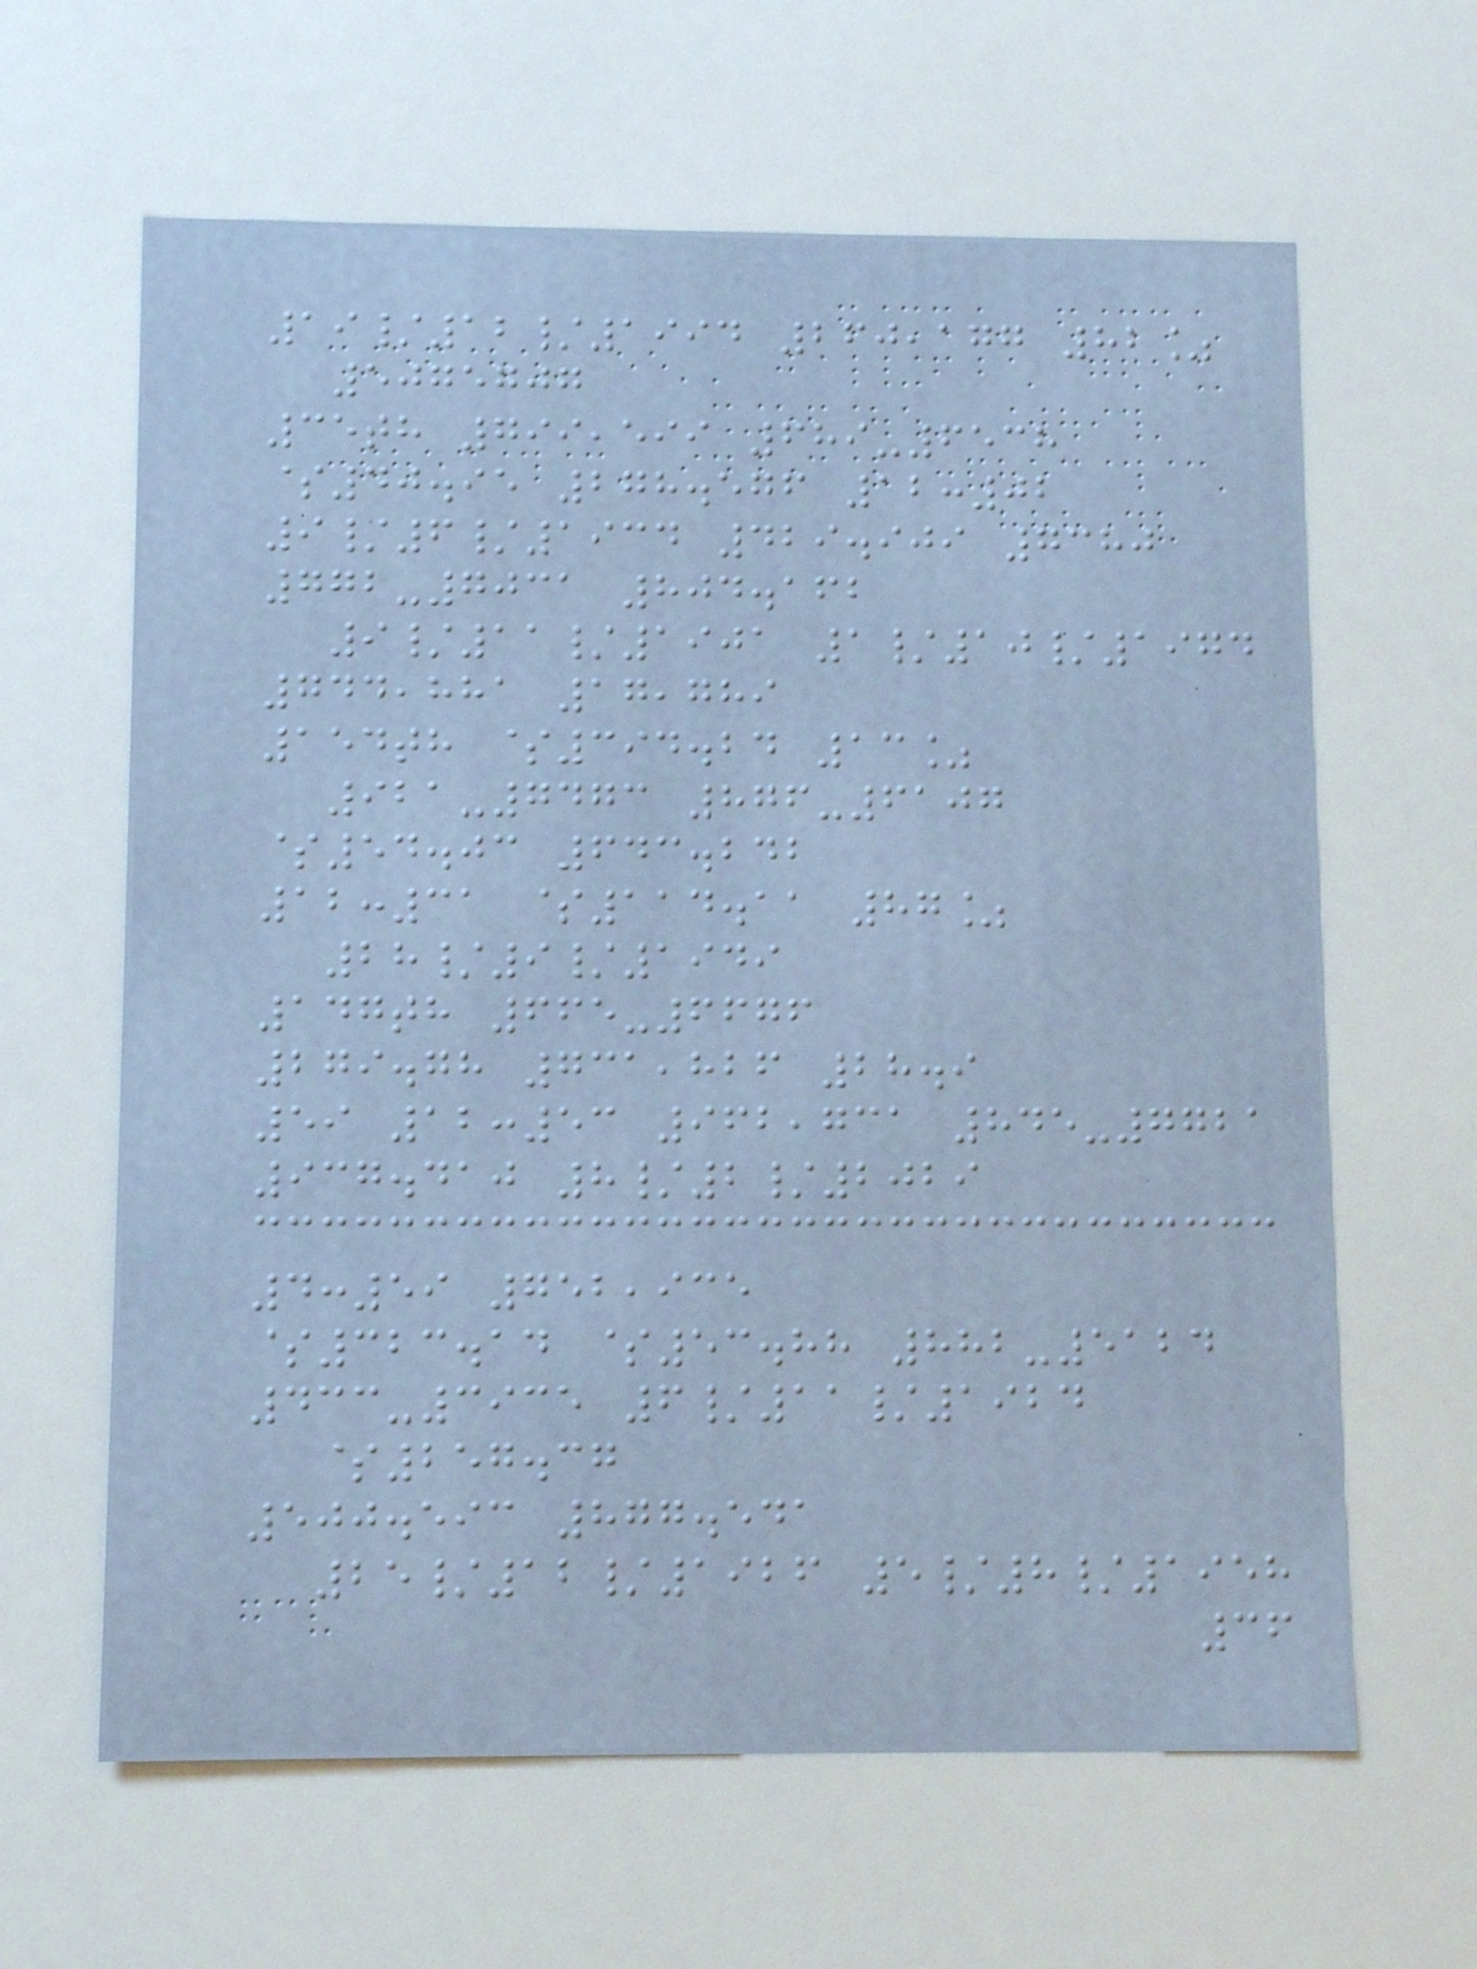19/12/1994 260,177 82%
5075707
35th 799,599 689-6538
$40.95 278.576 12:02
9/6/1934 429.909 7380
772-7031 804.162
9/11/1901 1/10/1974
744,881 17,789
154th $394.24 13%
921-7473 876-6107
$54.03 643.242
12:31 $114.11 87%
28/9/1949
147th 665-6676
279.78 731,826 28.9
59 12:53 962,731 845-7721
937.410 8/2/2029
4:59 752,935
$323.14 $53.88 882-5124
433-3935 6/11/1924
$257.37
500.593 877.541
25/12/1926 5/8/1958
36
